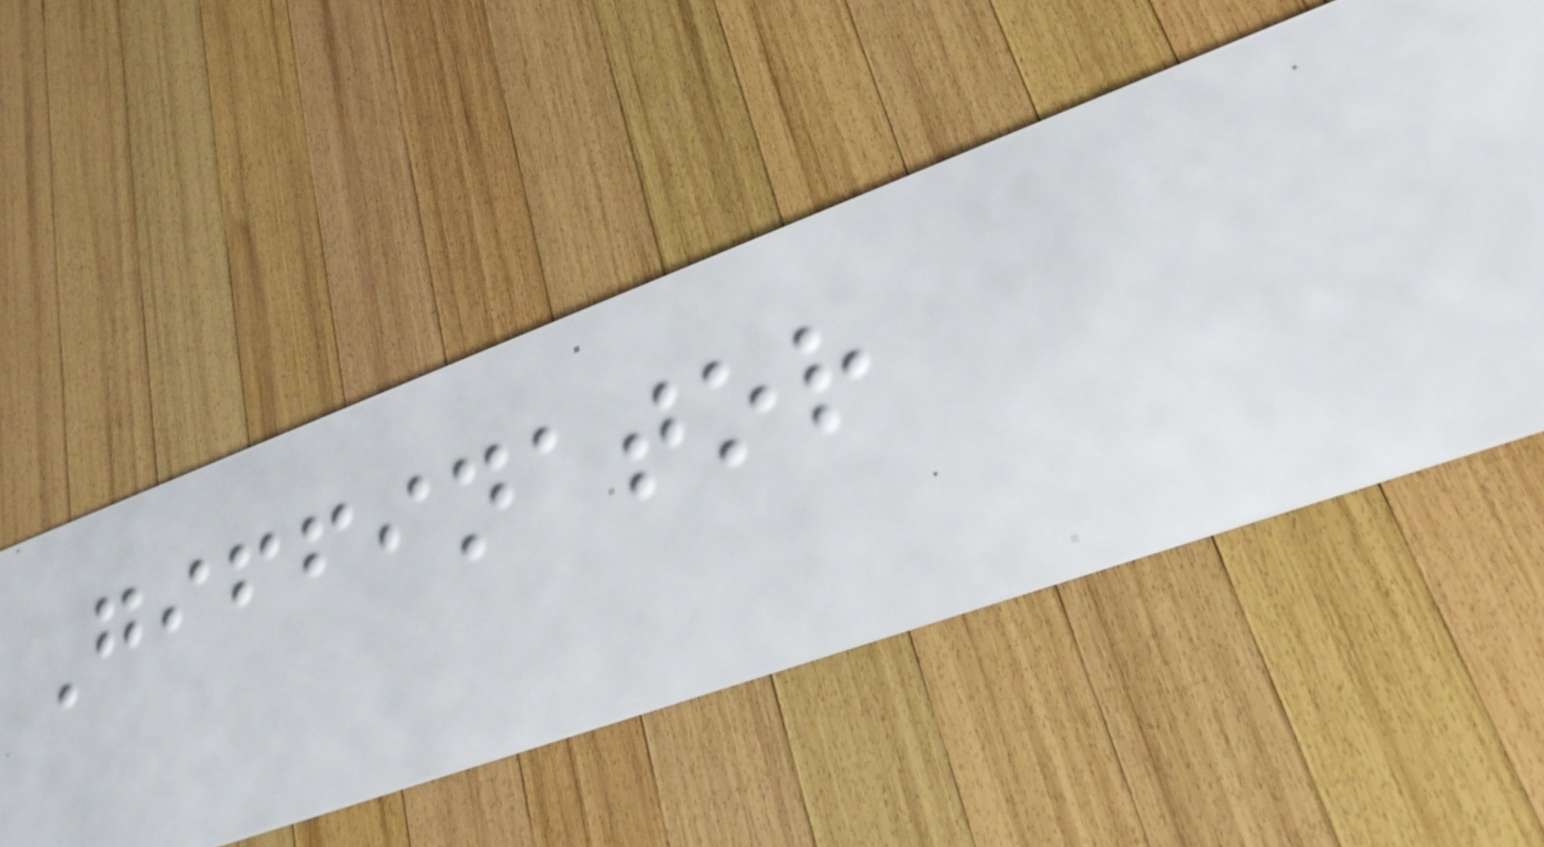Giffinator
